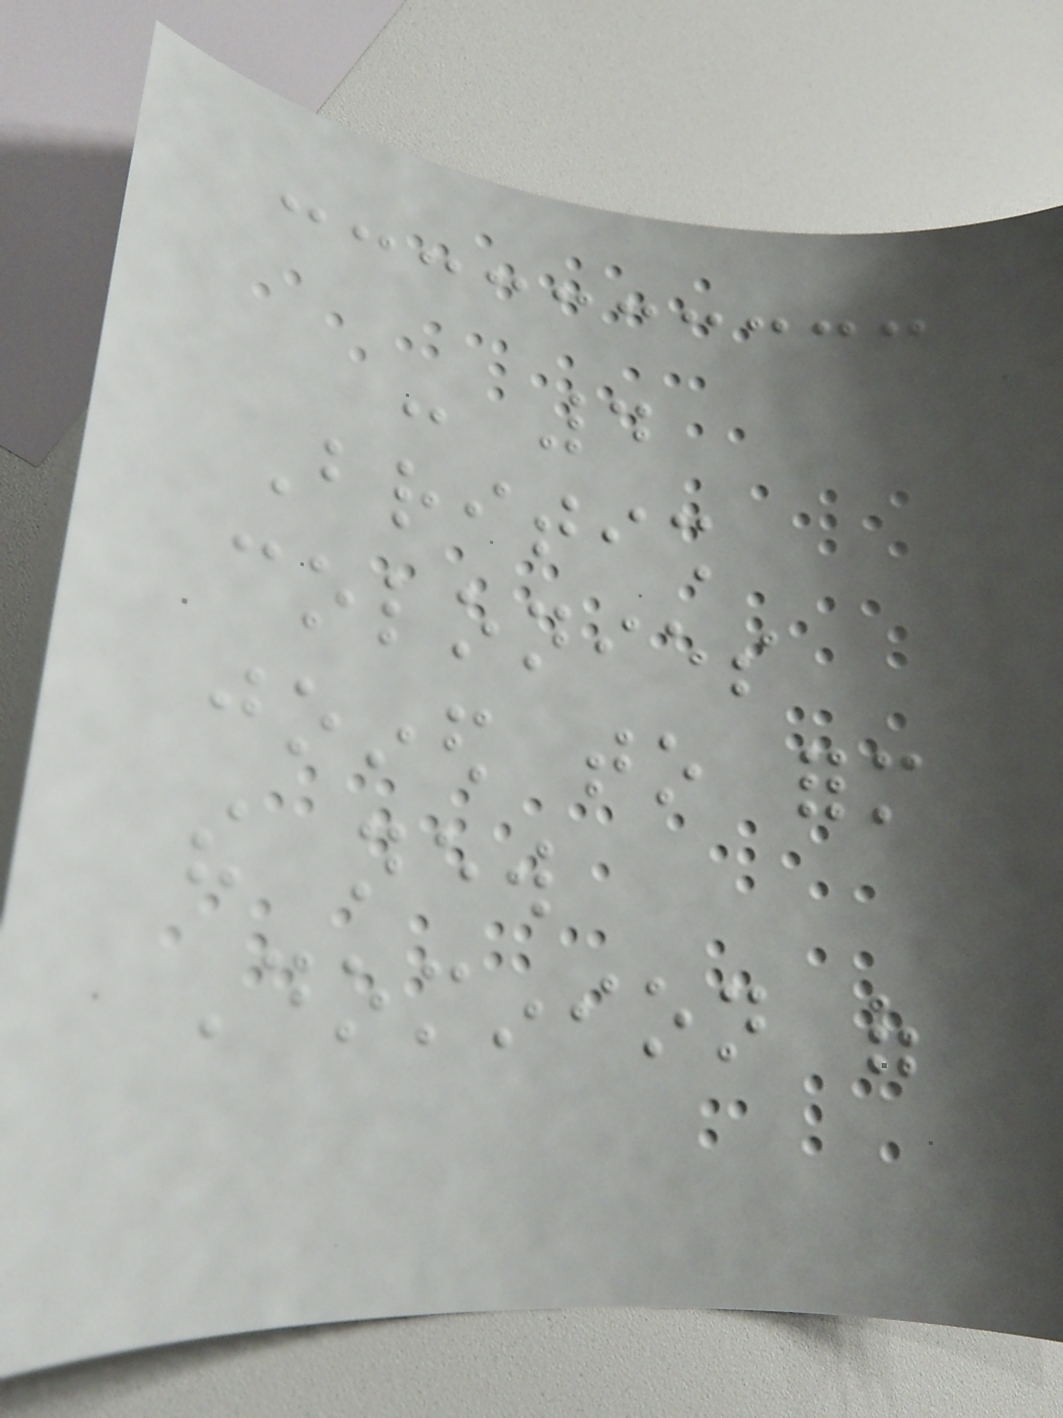- 4
British
colonies
joined to form
the new
Dominion of
